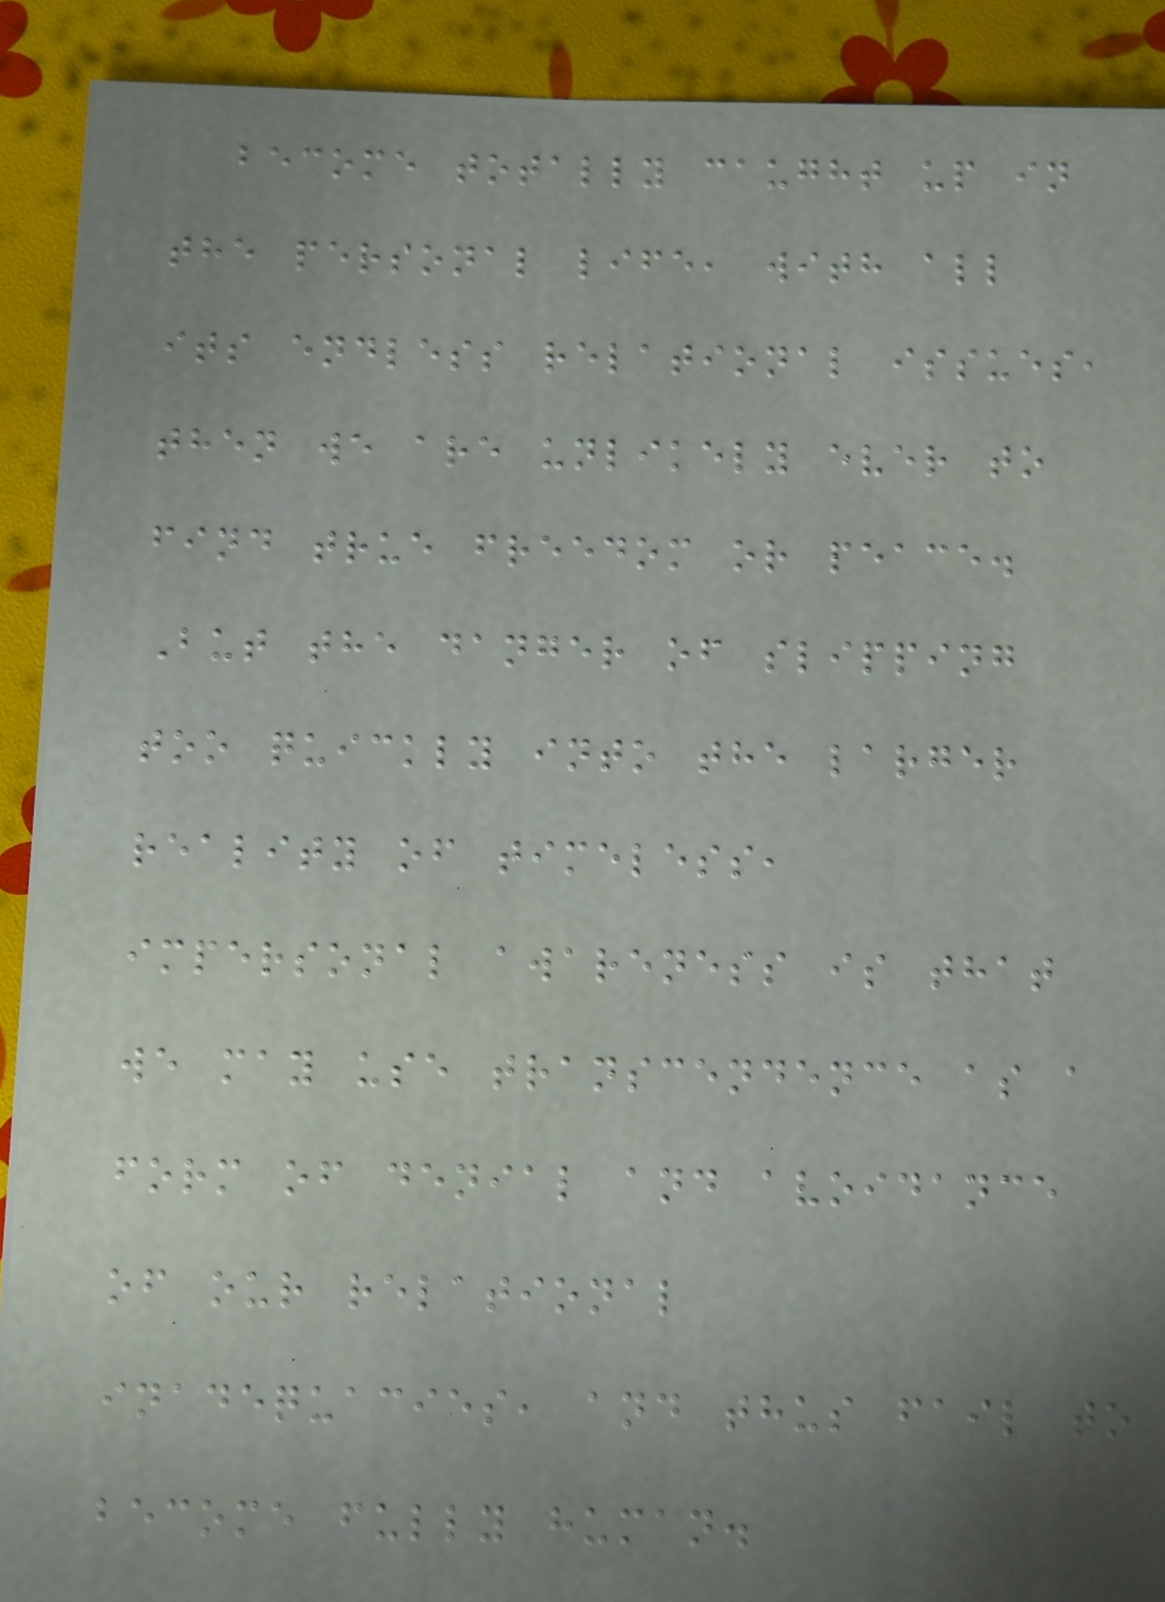become totally caught up in
the personal life, with all
its endless relational issues,
then we are unlikely ever to
find true freedom or peace.
But the danger of slipping
too quickly into the larger
reality of timeless,
impersonal awareness is that
we may use transcendence as a
form of denial and avoidance
of our relational
inadequacies, and thus fail to
become fully human.
